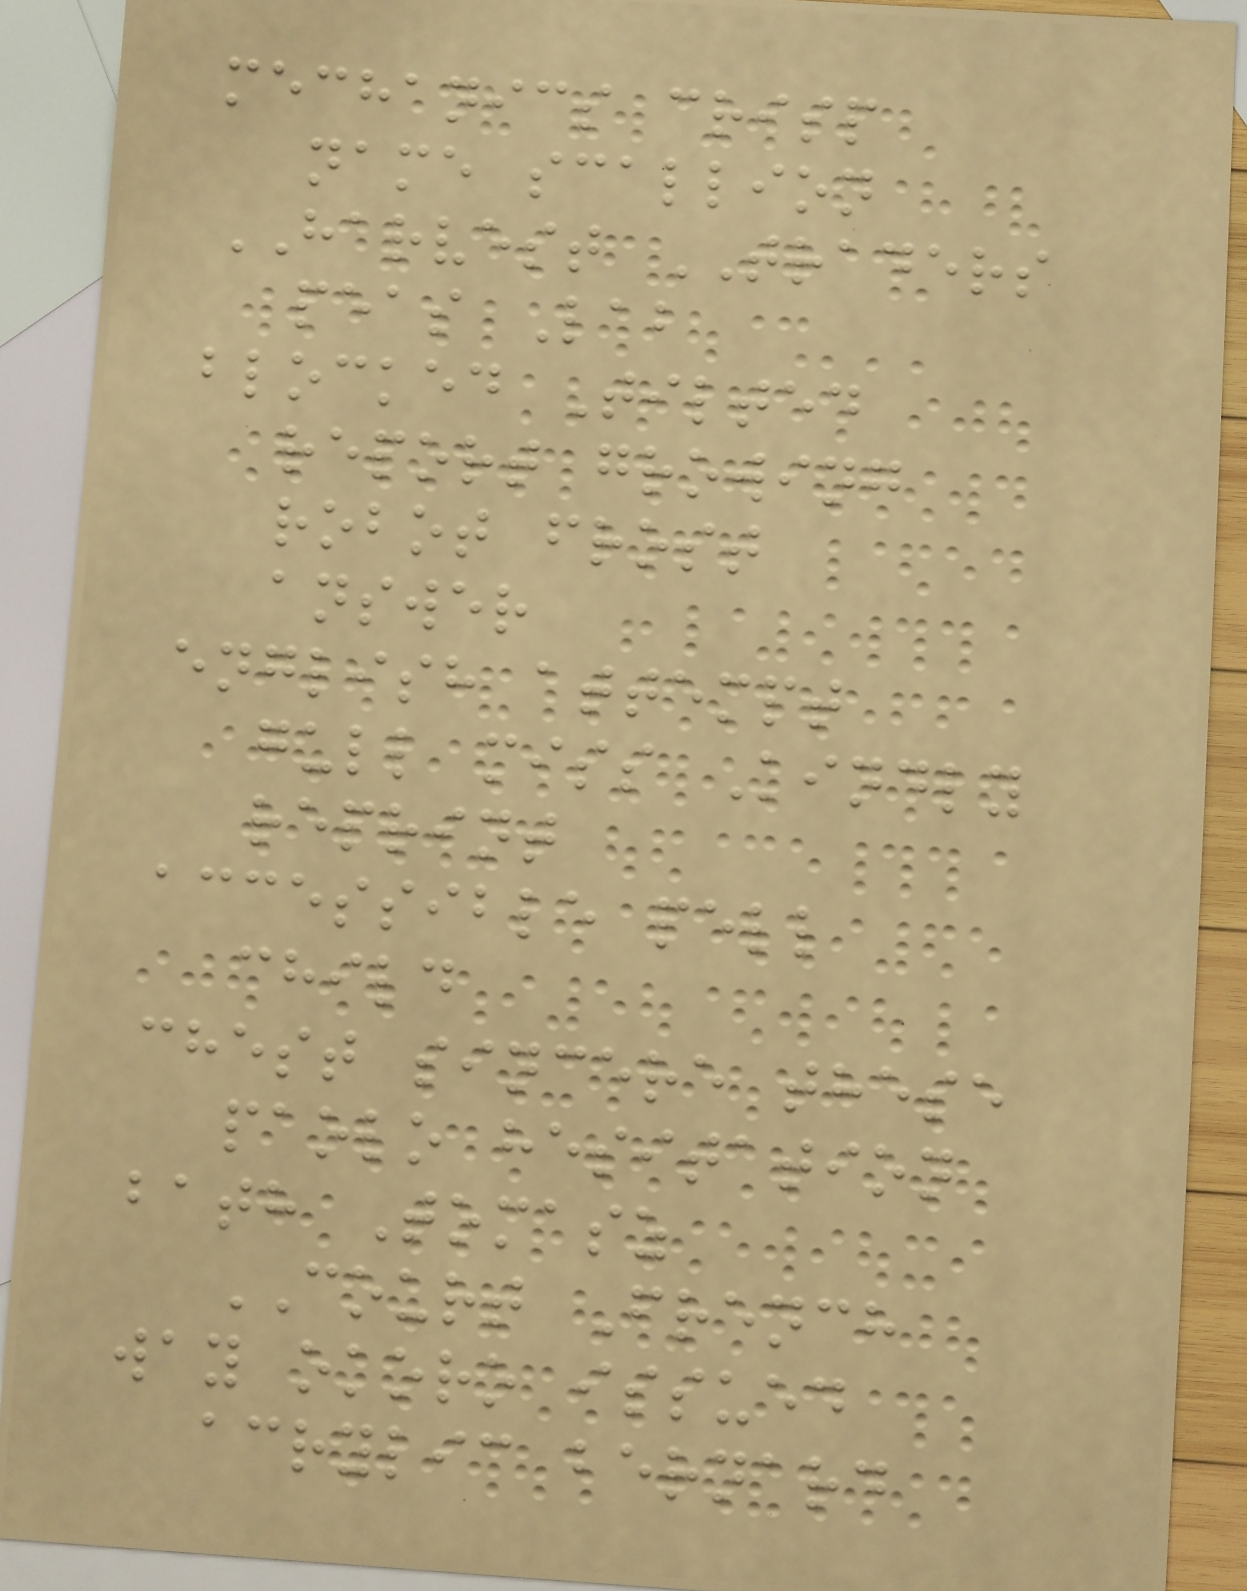mechanics crisp
name scallion
HARVEST TRADERS
peas Lab
blocked Tilted
report growing
robot frost
answer
english attempt
gull miss Kindly
reprint
accessible pell
child
chest sincere these
paolo hesitation
bath Tomasz
COURT French
way okoro issued
acrylic bernard
